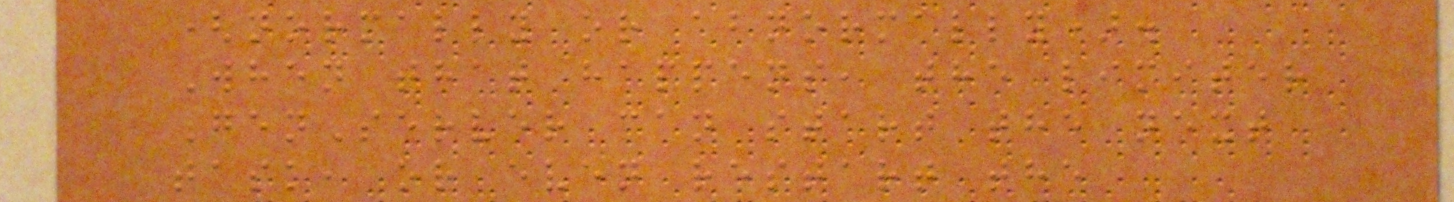(normally or abnormally).
When that happens, the limiter
GenServer can start the next
task, or even restart the
